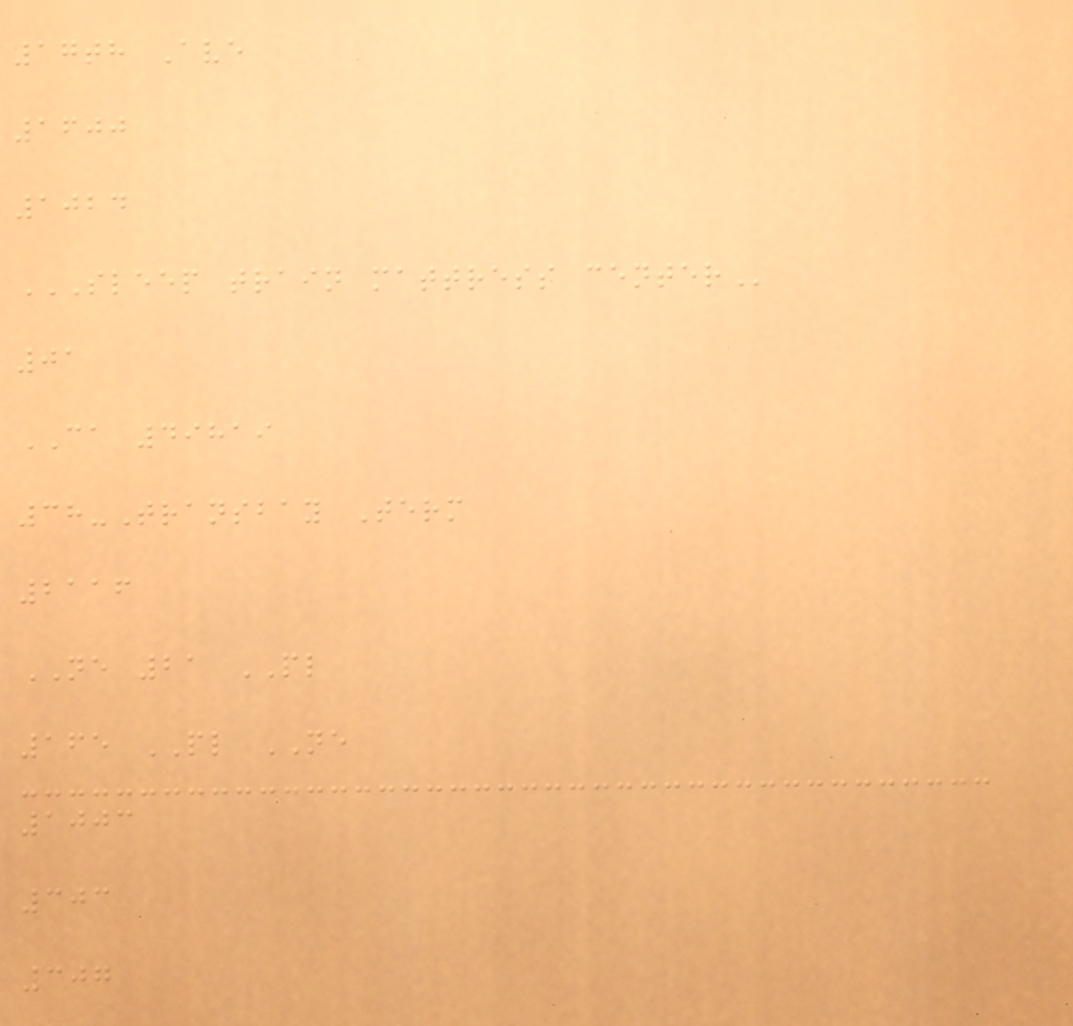17th Ave
1600
1024
SLEEP TRAIN MATTRESS CENTER
01
CA 49819
38-Transbay Term
2116
NE 21 PL
165 PL NE
1003
303
307
